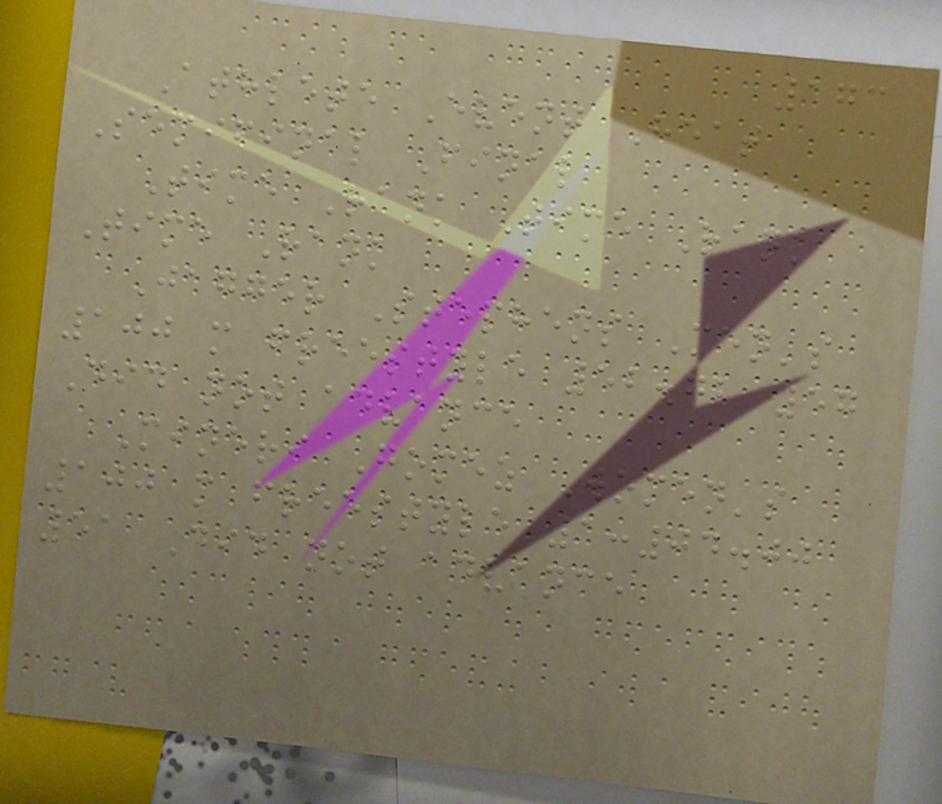173
Athlete Event Heat
Semifinal Final
Time Rank Time Rank
Time Rank
Jagger Stephens Men's
100 m freestyle 52.72 57
Did not advance
Mineri Gomez Women's
100 m freestyle 1:04.00
51 Did not advance
